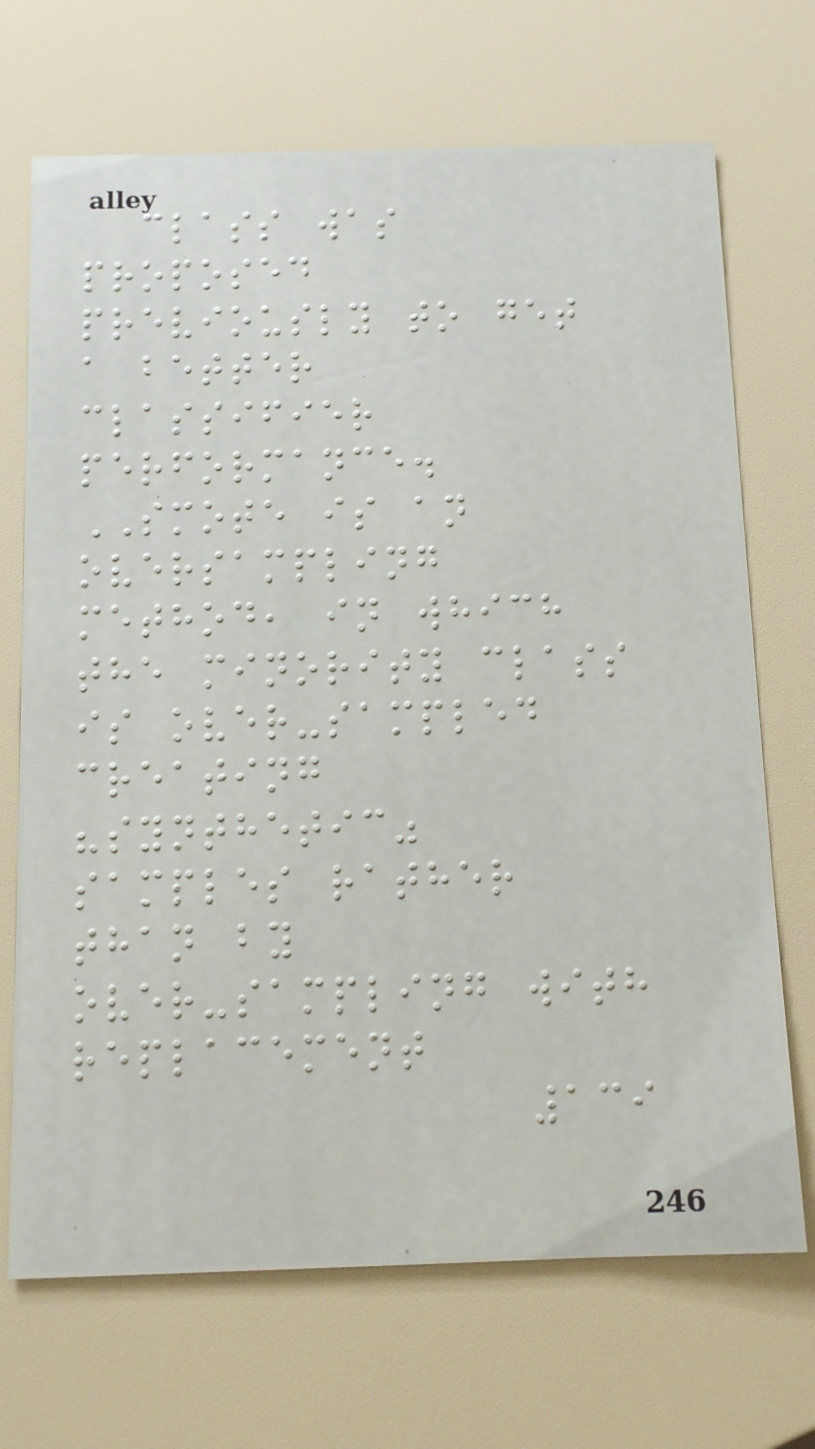class was
proposed
previously to get
a better
classifier
performance.
SMOTE is an
oversampling
method, in which
the minority class
is over-sampled
creating
"synthetic"
samples rather
than by
over-sampling with
replacement
139
